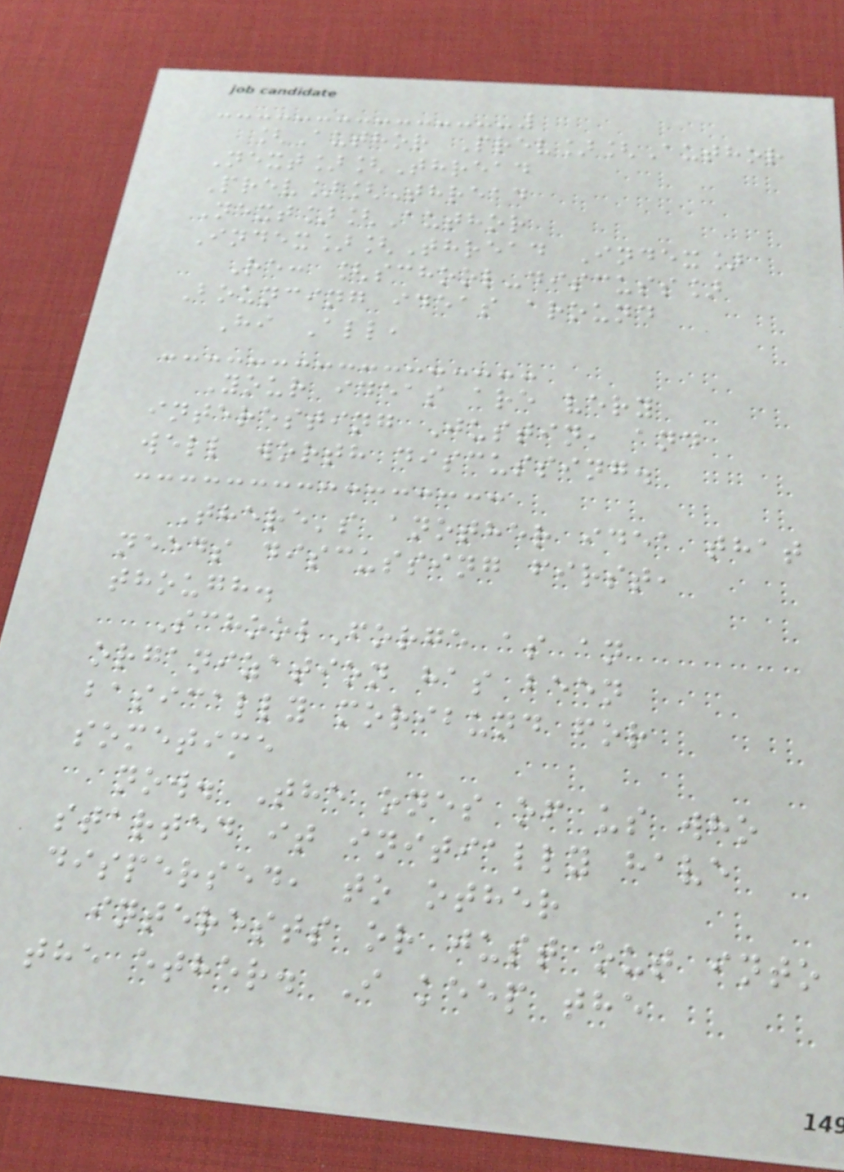[Author Prev][Author
Next][Thread
Prev][Thread
Next][Author
Index][Thread Index]
Re: [school-discuss]
Bouncing ideas around
Hi All,
Your ideas are very
interesting Justin, and
well worth discussing.
There's another idea that
needs discussing first,
though.
SchoolForge as an
organization has been
basically moribund for
sometime
now. The ones of us who
started it initially have
dispersed, to other
interests or just out into
the ether. I keep the
